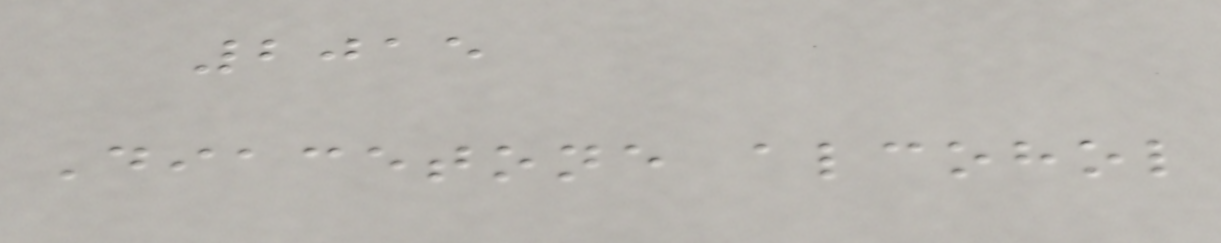2015
Diacetone alcohol
